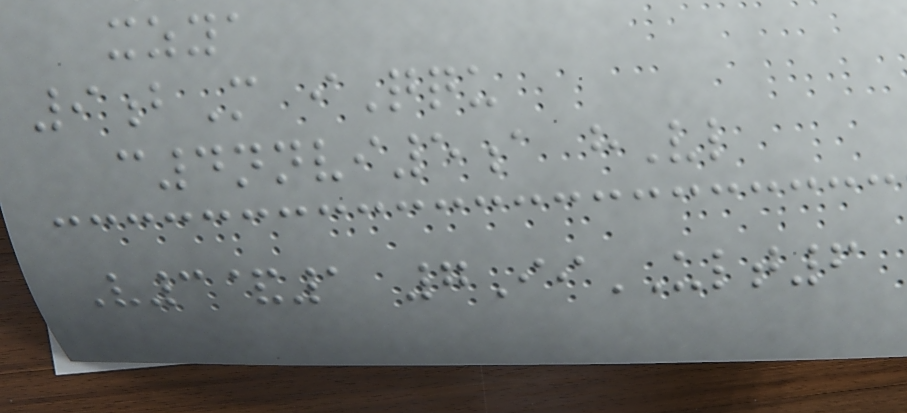xzya
9bM iQqu
c4nnvi5a hVl
V3&1 7IiULT6
